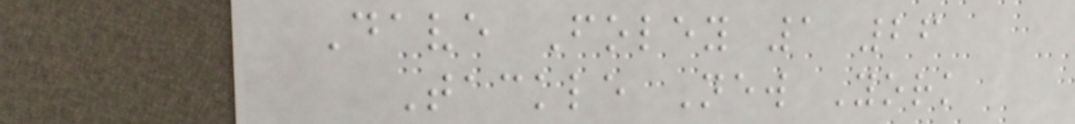Dave Foley 1 26
Tackle New York
